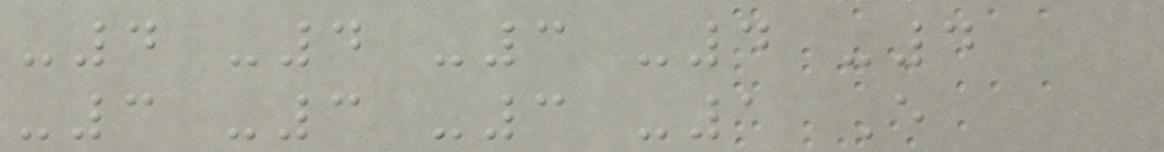-4 -4 -3 -4 -4
-3 -3 -3 -1 E
